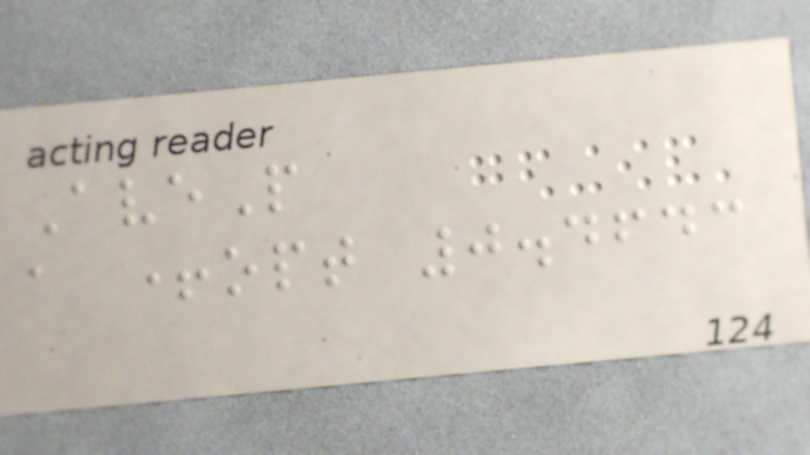AveP
a +opt 0.4643
